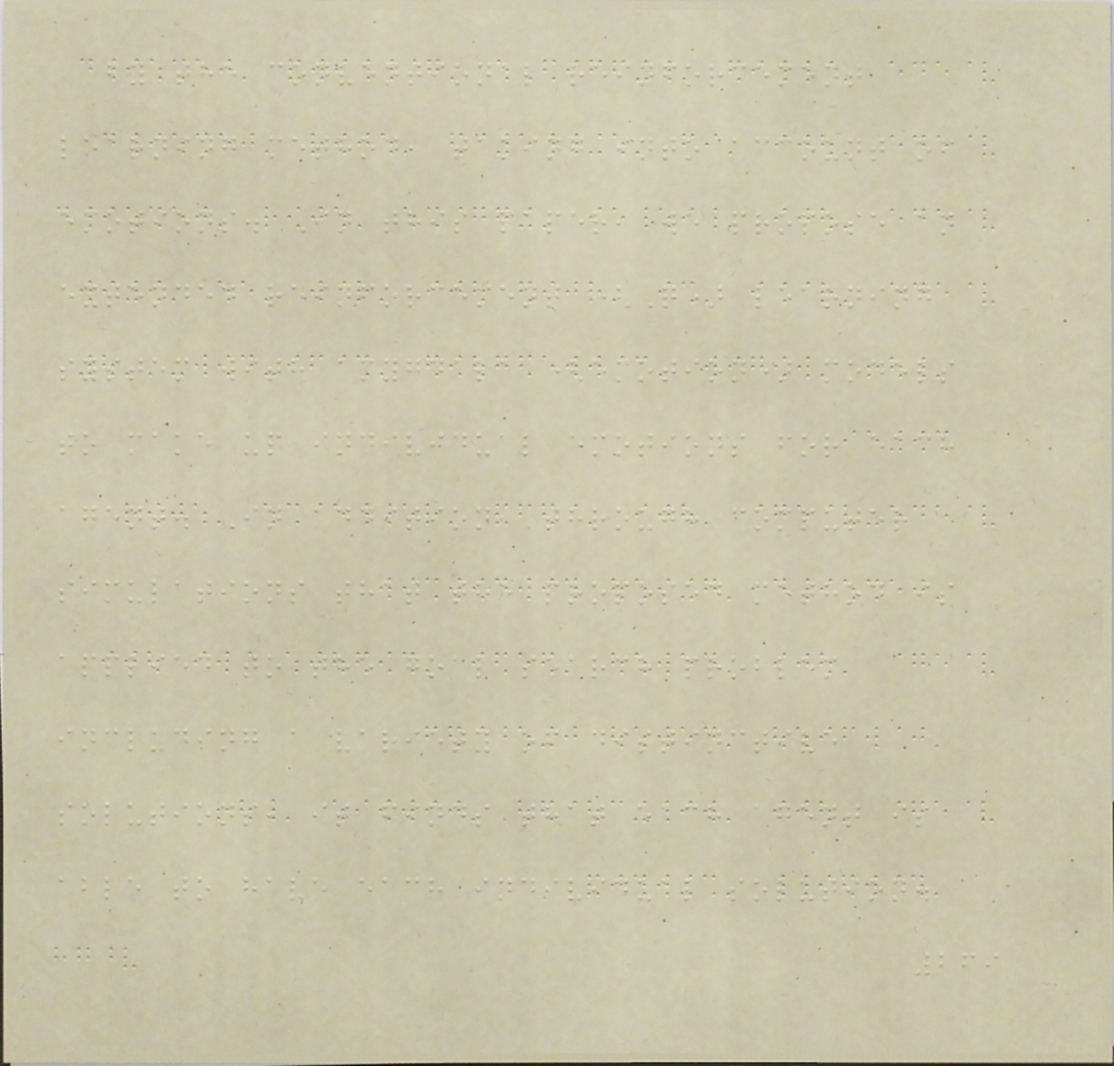by the conventional reinforcement
learning method, taking into account of
emotions. In this paper, we propose an
extended reinforcement (Q) learning
system with amygdala (emotion) models
to make up individual emotions for each
agent. In addition, through computer
simulations that the proposed method is
applied to the goal search problem
including a variety of distinctive
solutions, it finds that each agent is
able to have each individual solution.
269
